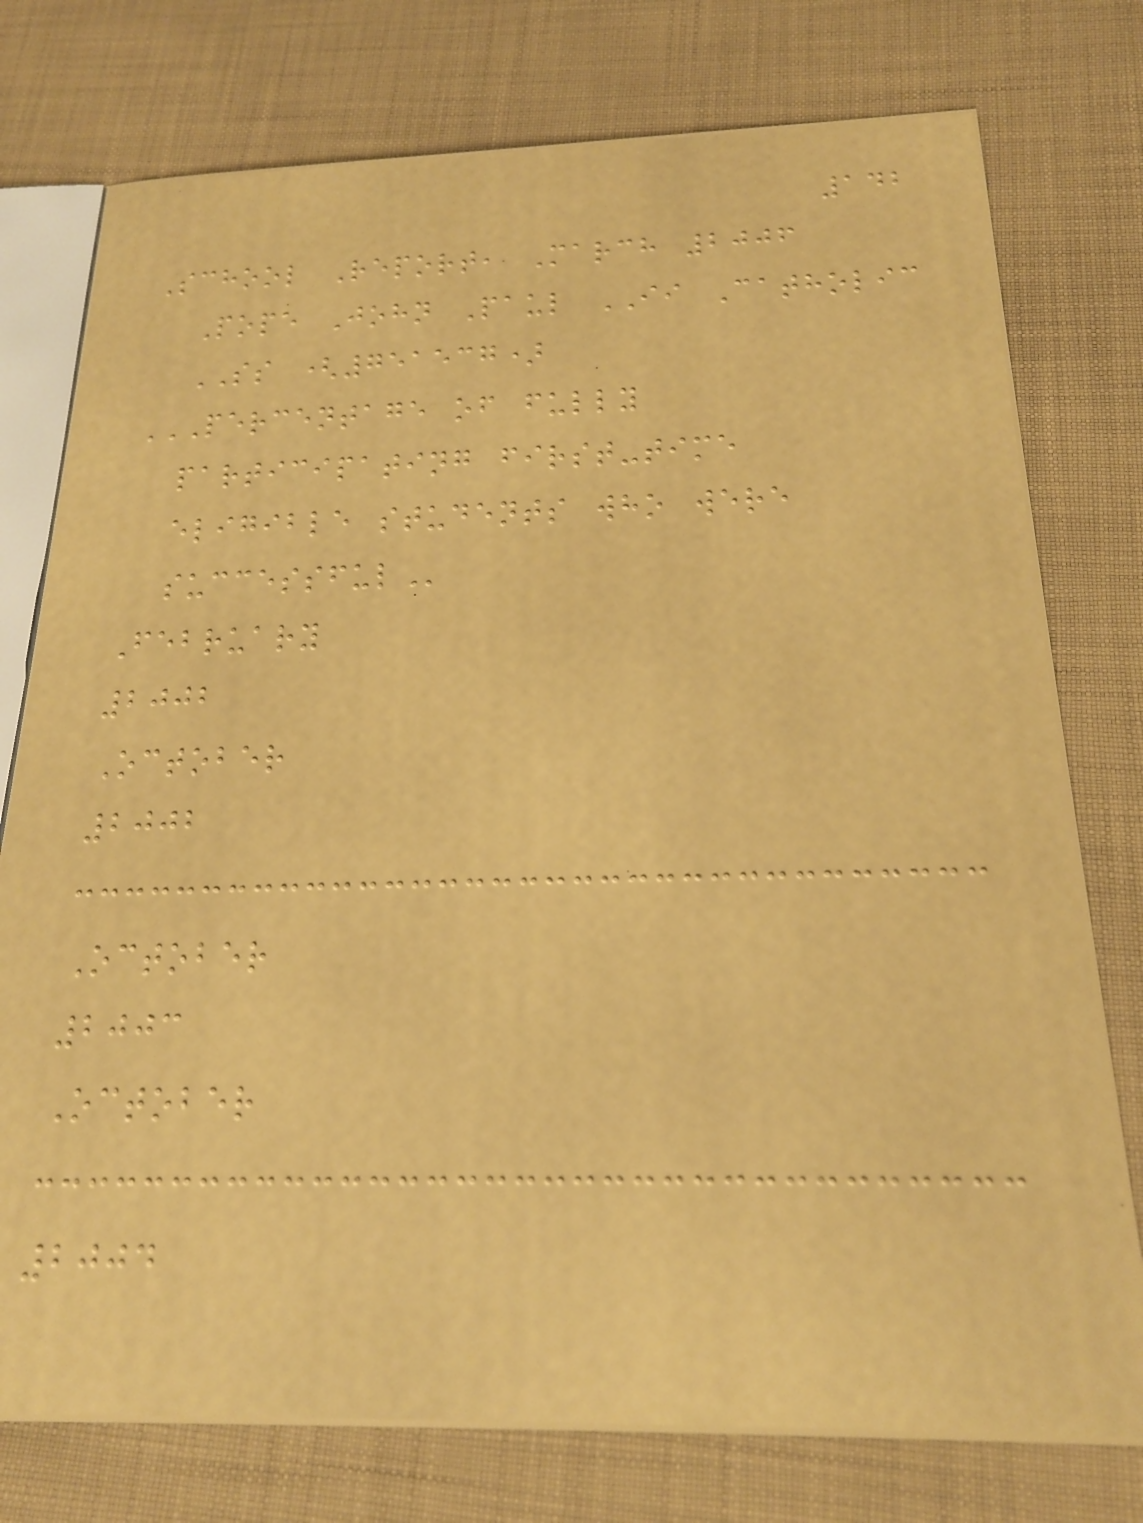142
School Report, March 2006
Pope John Paul II Catholic
SS (751537)
PERCENTAGE OF FULLY
PARTICIPATING FIRST-TIME
ELIGIBLE STUDENTS WHO WERE
SUCCESSFUL
February
2002
October
2002
October
2003
October
2004
